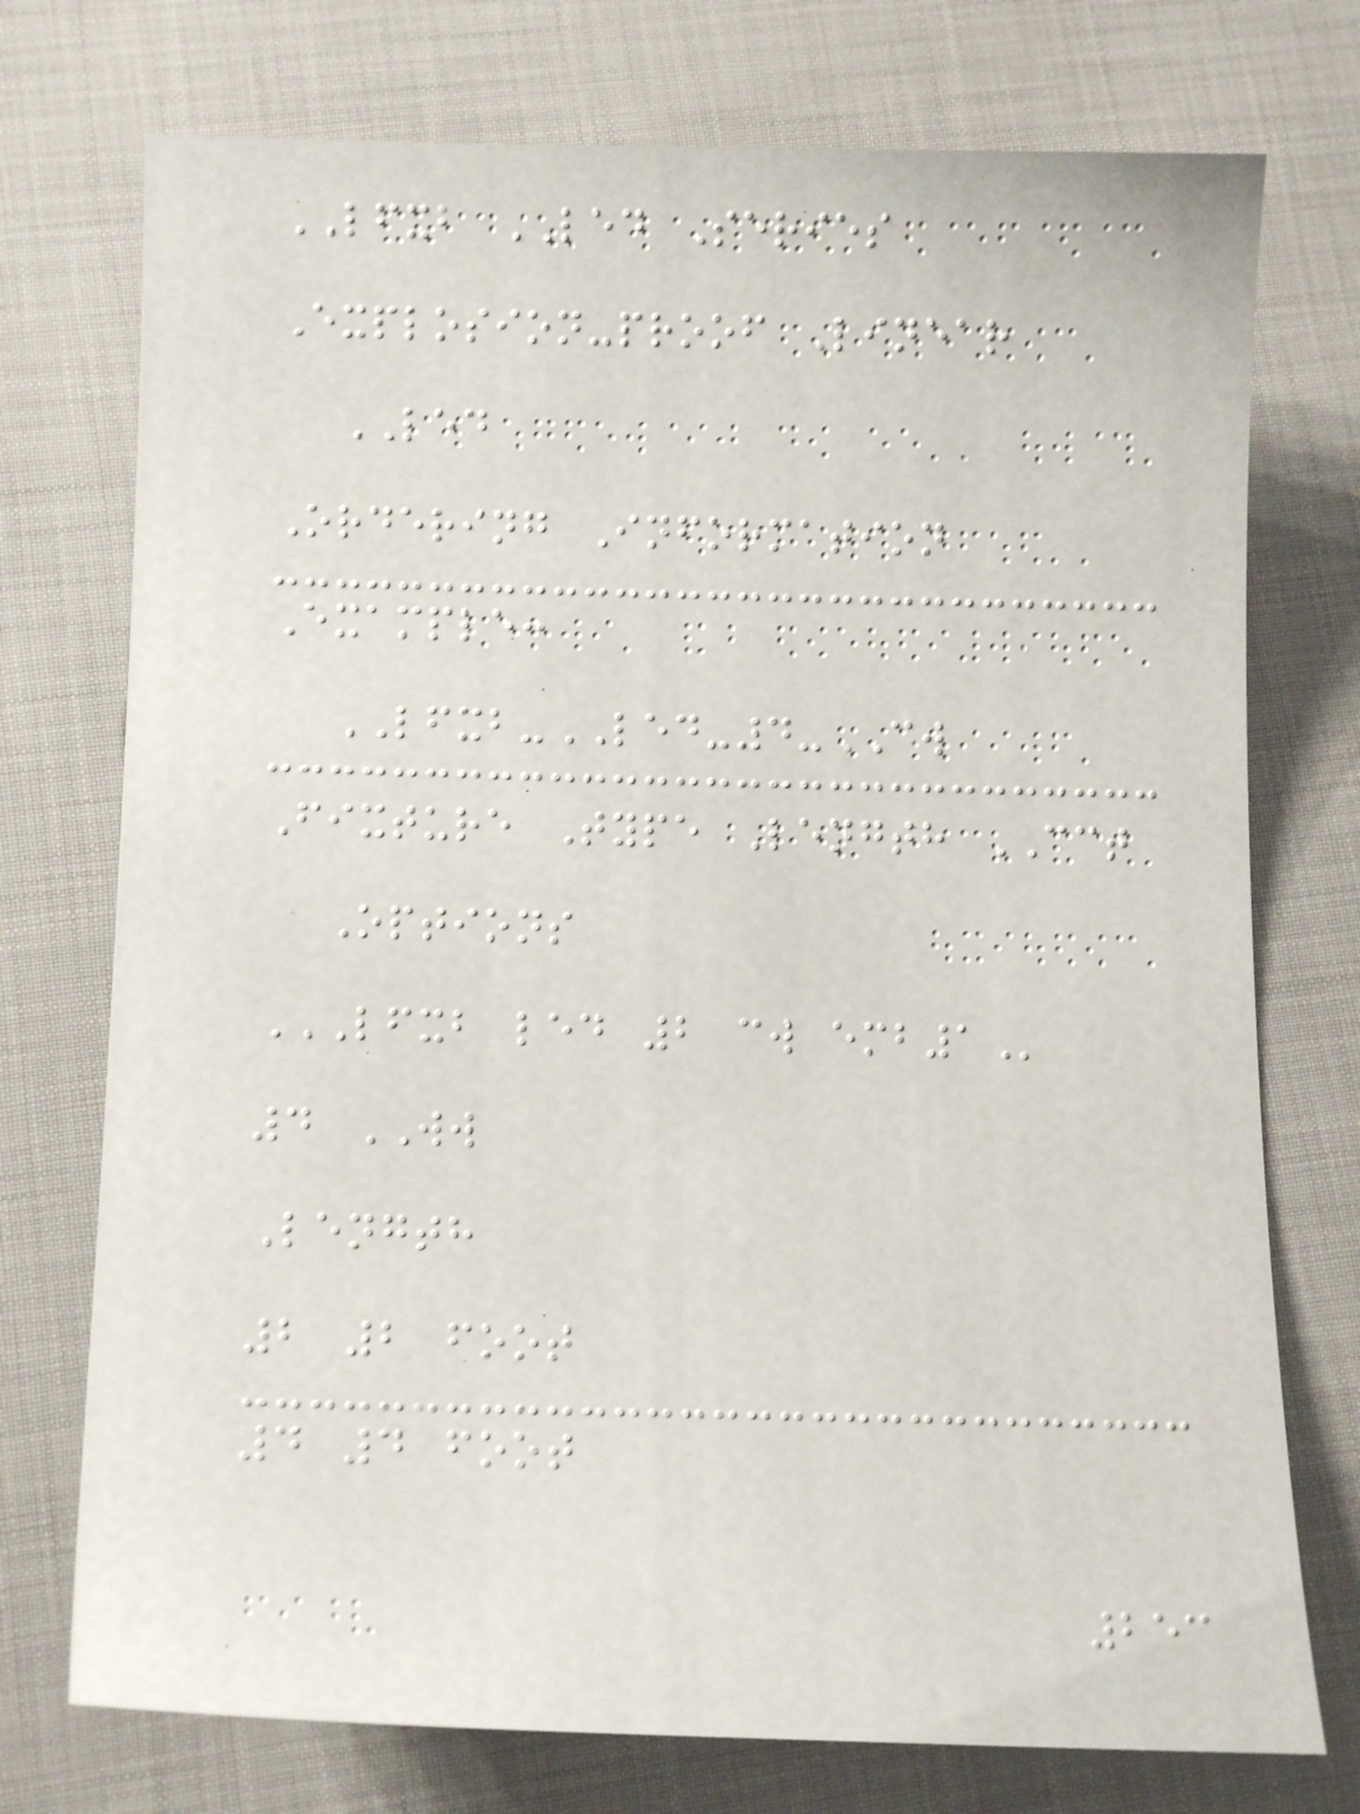LFXB LED Series
Explosion-proof Linear
LED
Ordering Information
Example:
LFXB-LED-4-CW
Fixture Type Length CCT
Options
LFXB LED 2 CW EMB1
4 WW
Length
2 2 foot
4 4 foot
253
